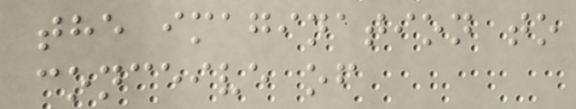the imagination to
conceive of
